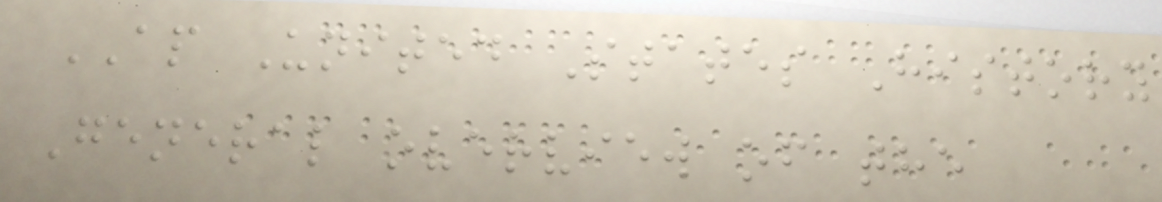AP United States History
General overview of the
